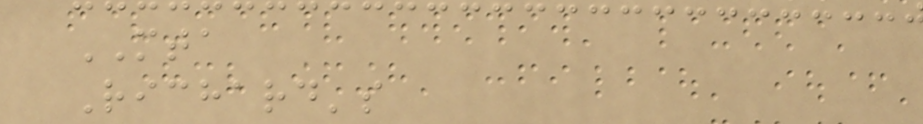MTA
Richard's
